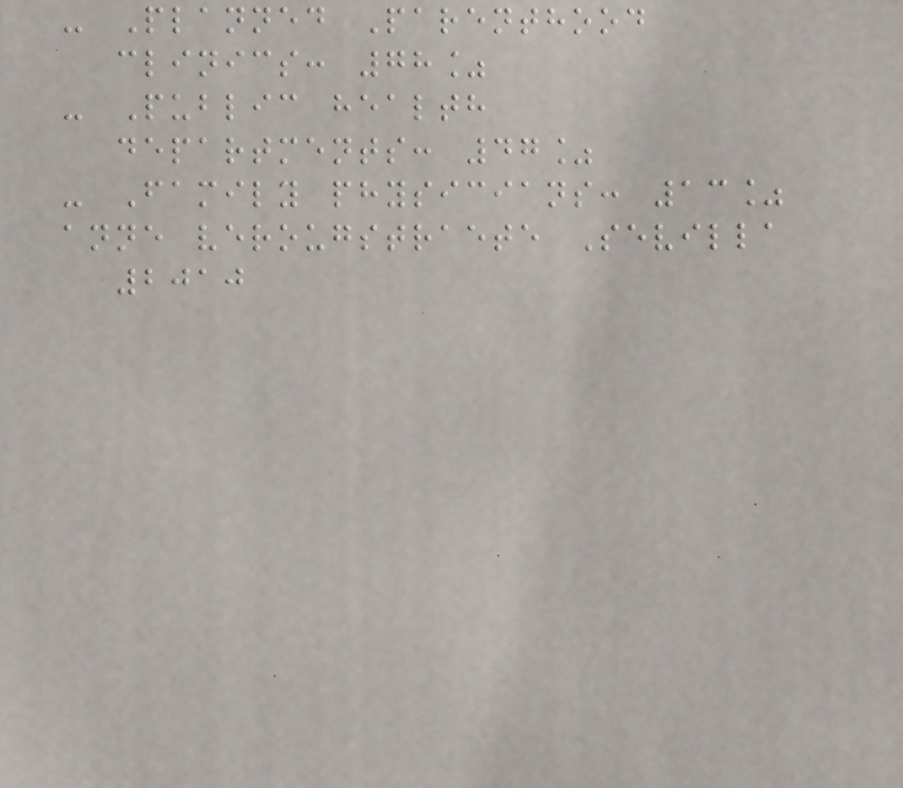- Planned Parenthood
clinics: 78%
- Public health
departments: 47%
- Family physicians: 13%
anne verougstraete Sevilla
2010
